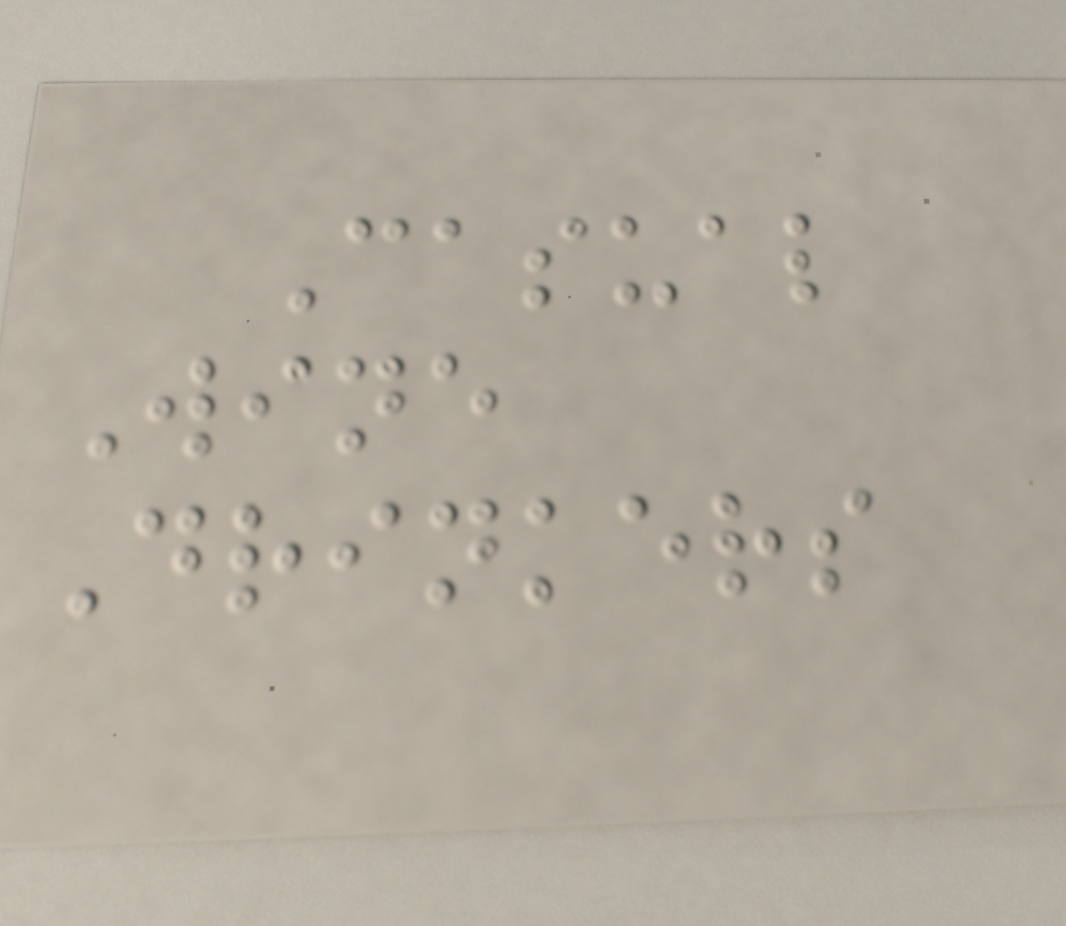Casual
Wine
Drinkers
